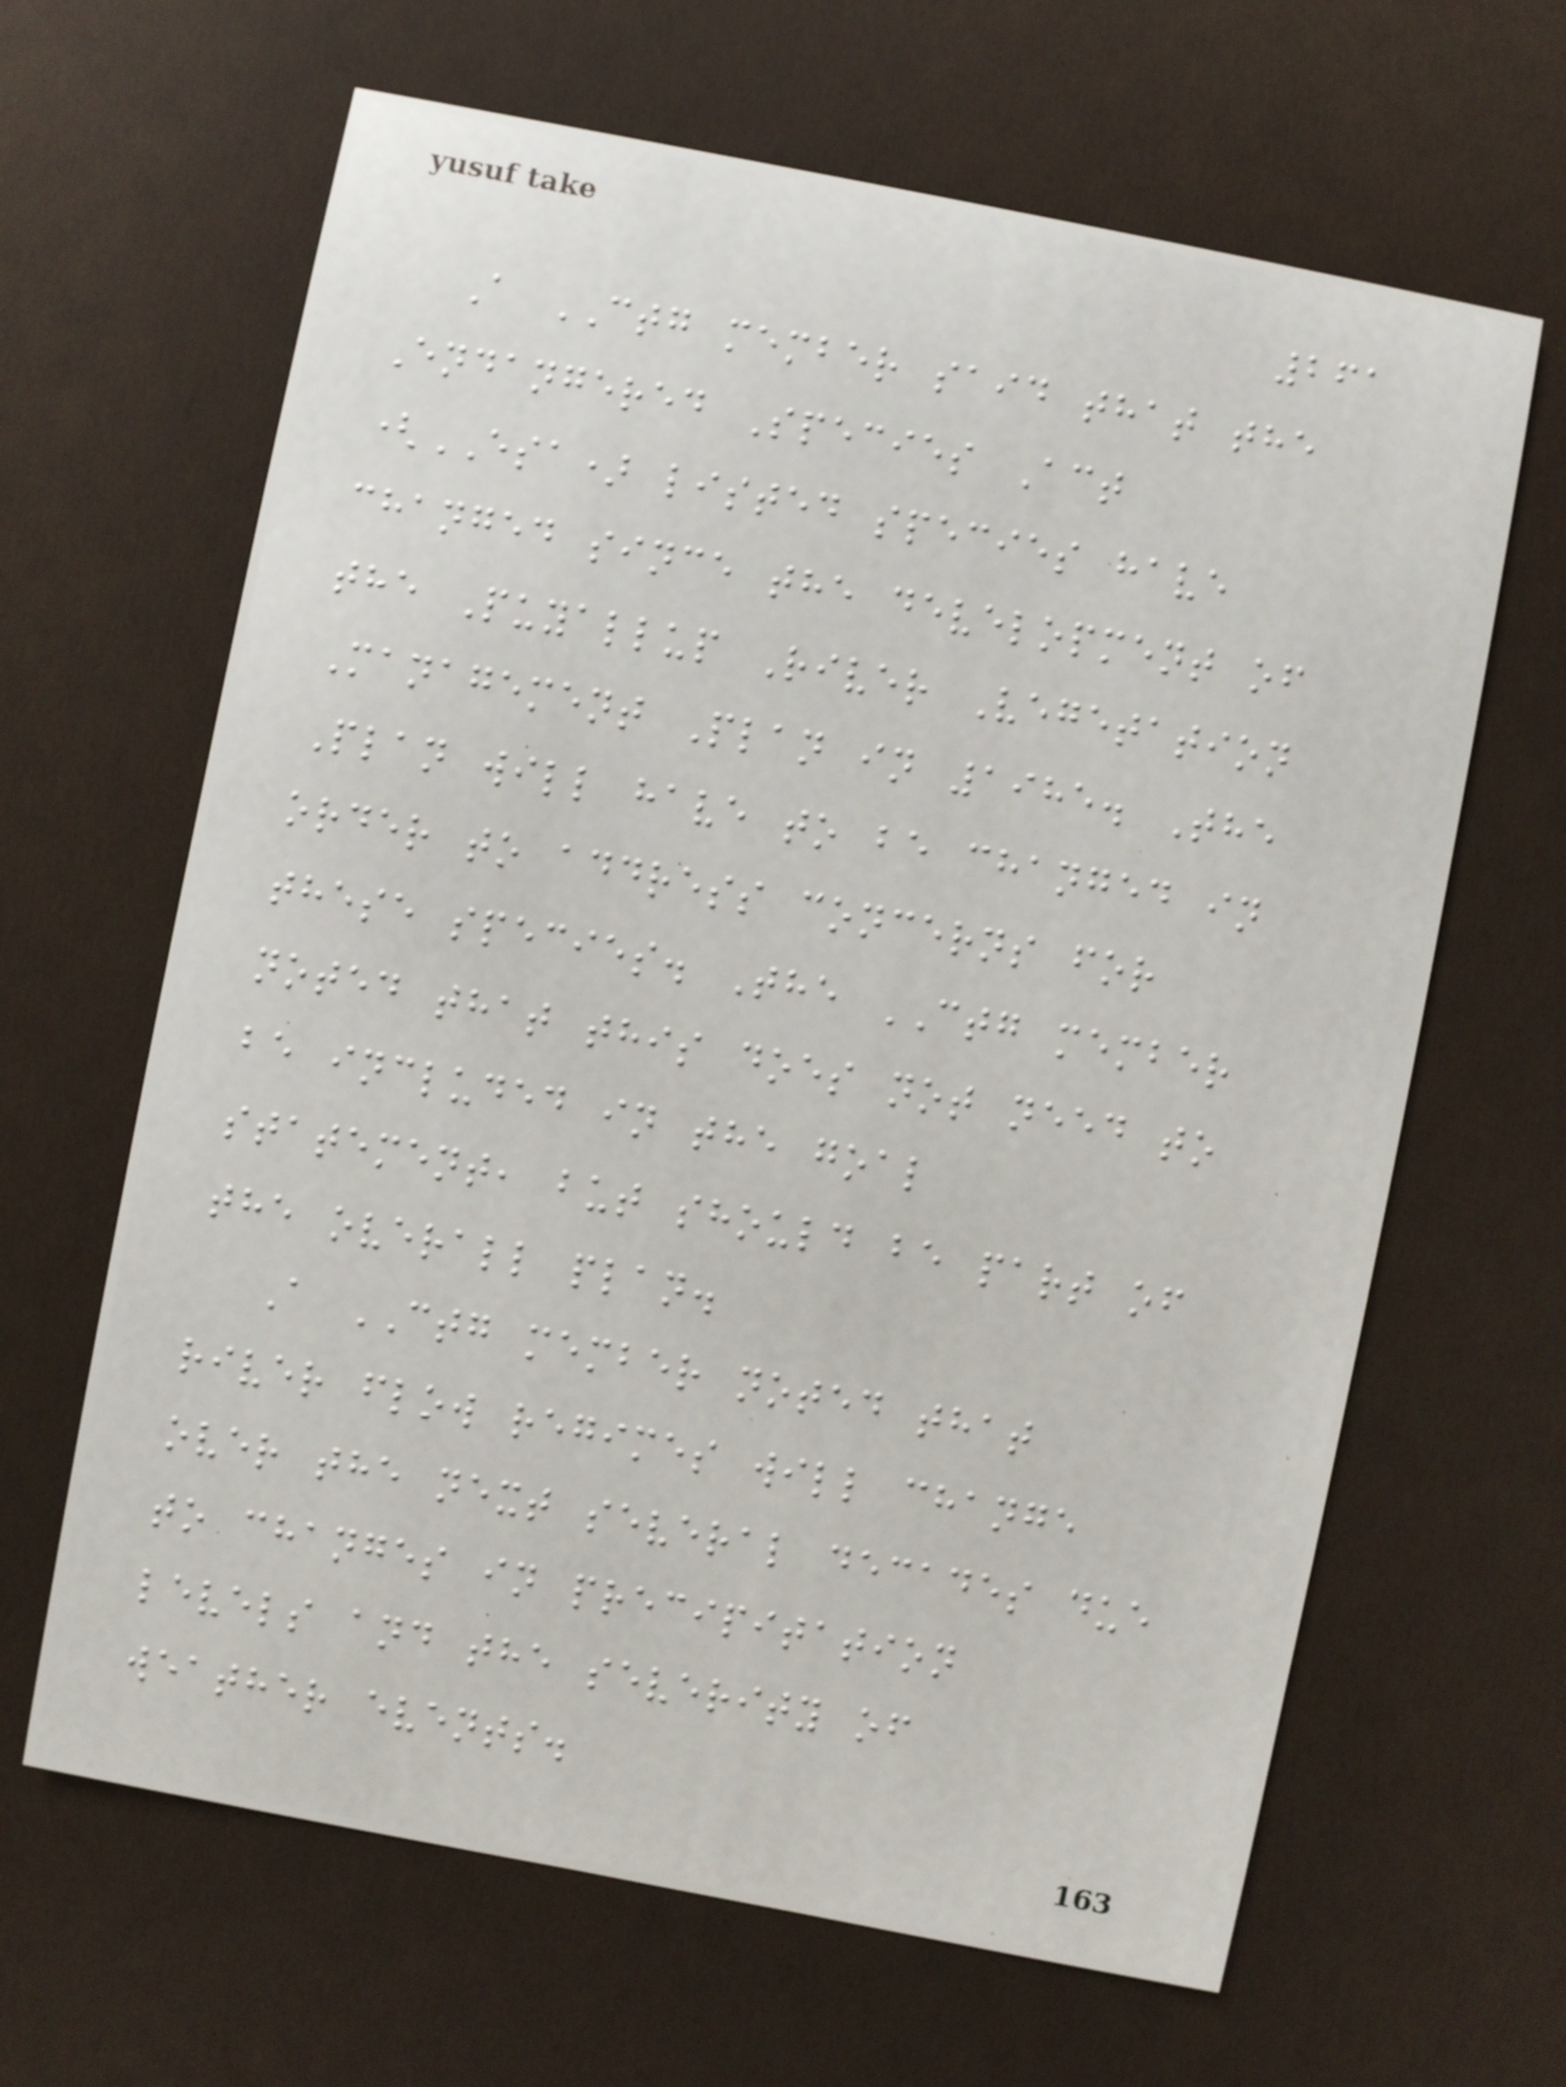261
A CTG member said that the
Endangered Species Act
(ESA) listed species have
changed since the development of
the Puyallup River Vegetation
Management Plan in 1985. The
Plan will have to be changed in
order to address concerns for
these species. The CTG member
noted that this does not need to
be included in the goal
statement, but should be part of
the overall plan.
A CTG member noted that
river flow regimes will change
over the next several decades due
to changes in precipitation
levels and the severity of
weather events.
